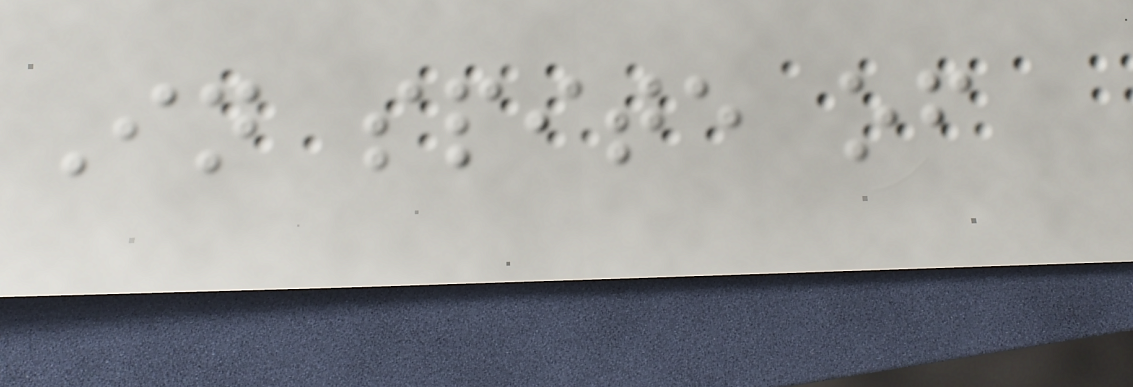In spite of
